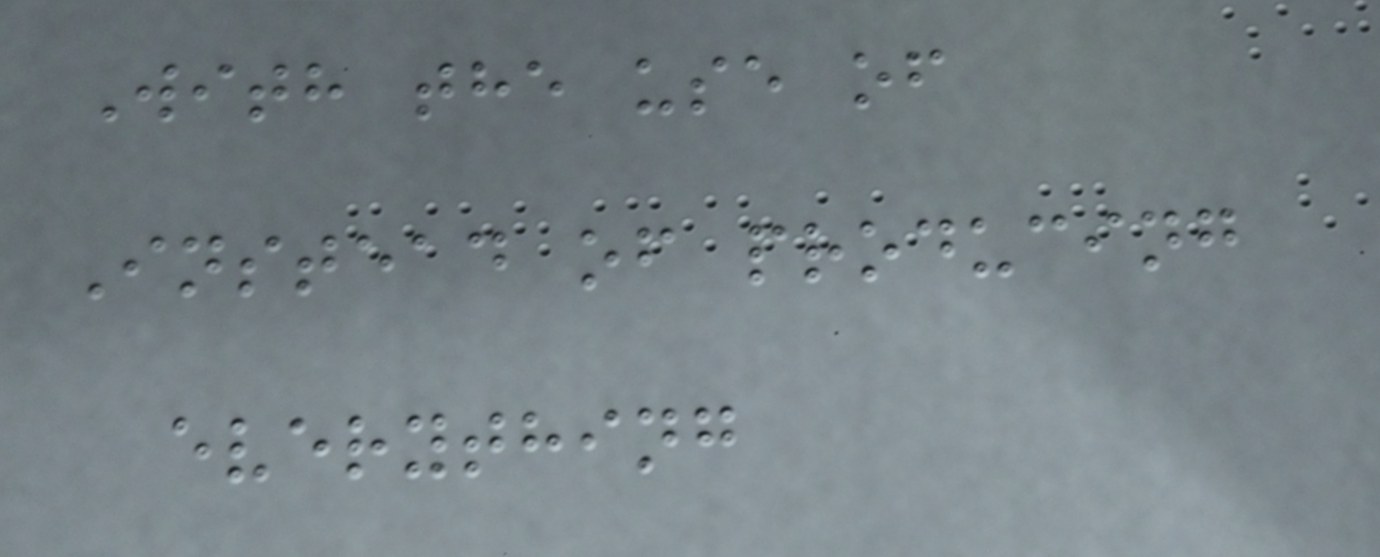With the use of
Instead of producing
everything
